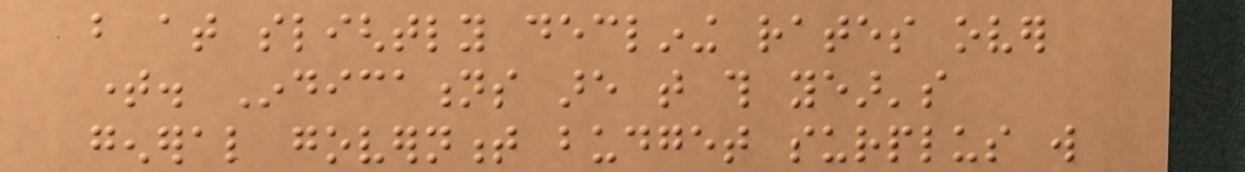but at slightly declining rates over
time. Indications are that this year's
general government budget surplus will
